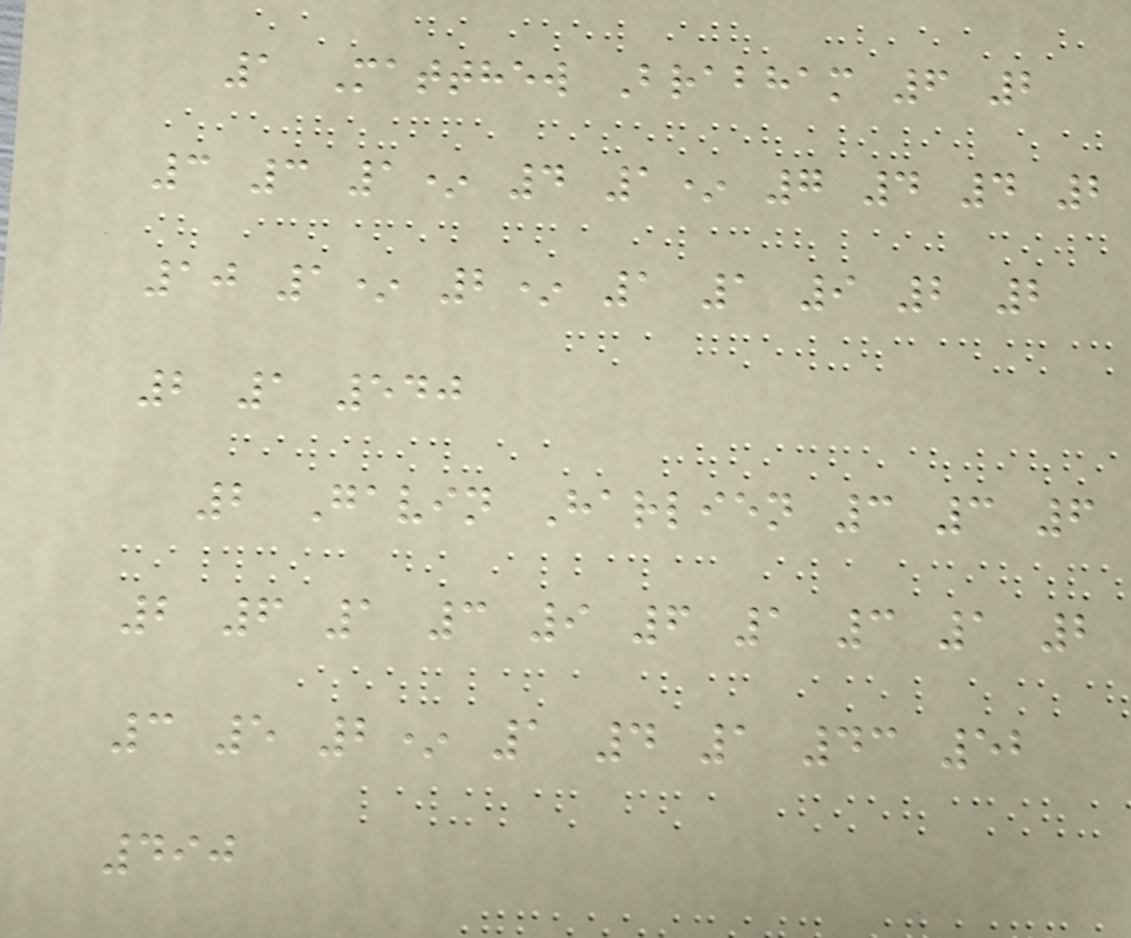1 Matthew Brabham 6 2
3 3 1* 4 1* 7 4 4 2
10 1* 2* 1 1 9 2 2
2 1 540
2 Gavin Harlien 3 3 6
2 6 1 3 9 6 1 3 1 2
3 5 2* 1 4 1 43 52
490
